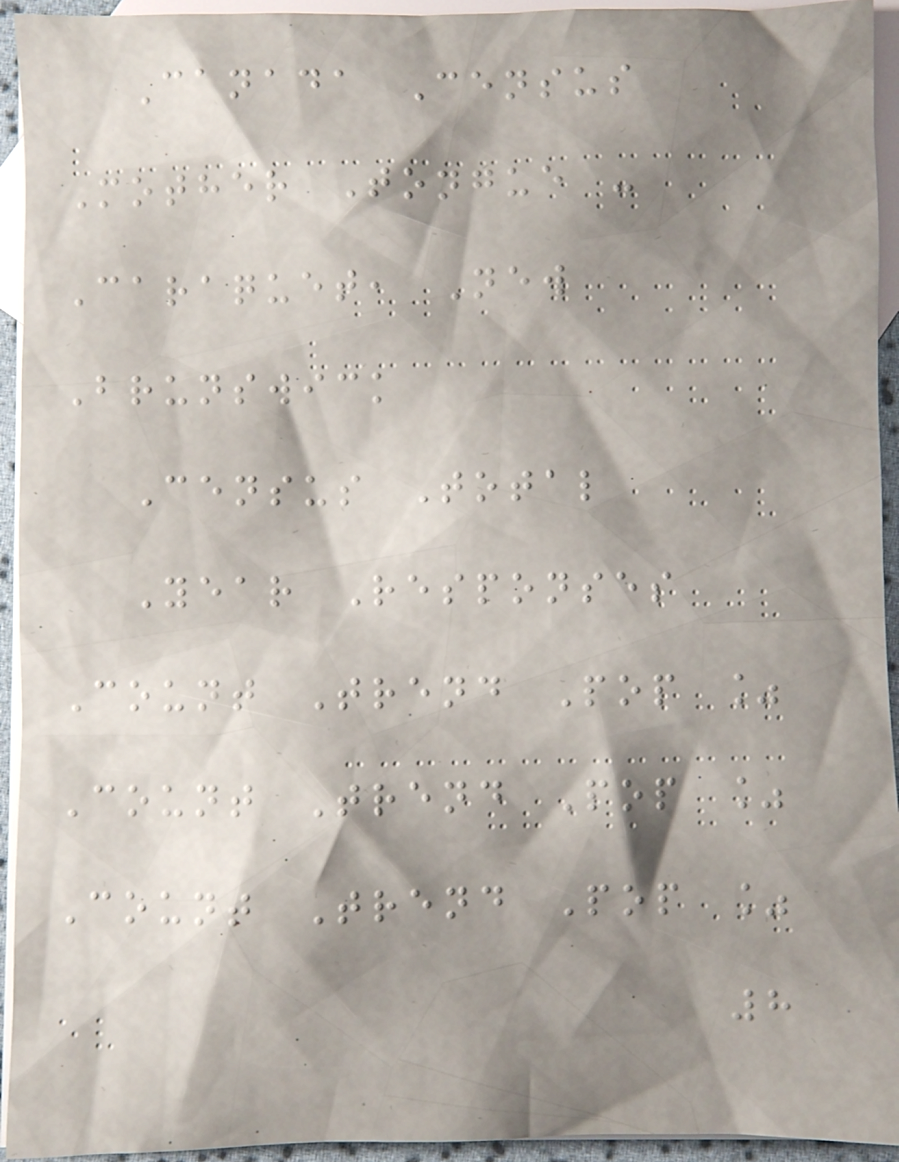Canada Census
Mother Tongue -
Caraquet, New
Brunswick
Census Total
Year Responses
Count Trend Pop %
Count Trend Pop %
Count Trend Pop %
8
